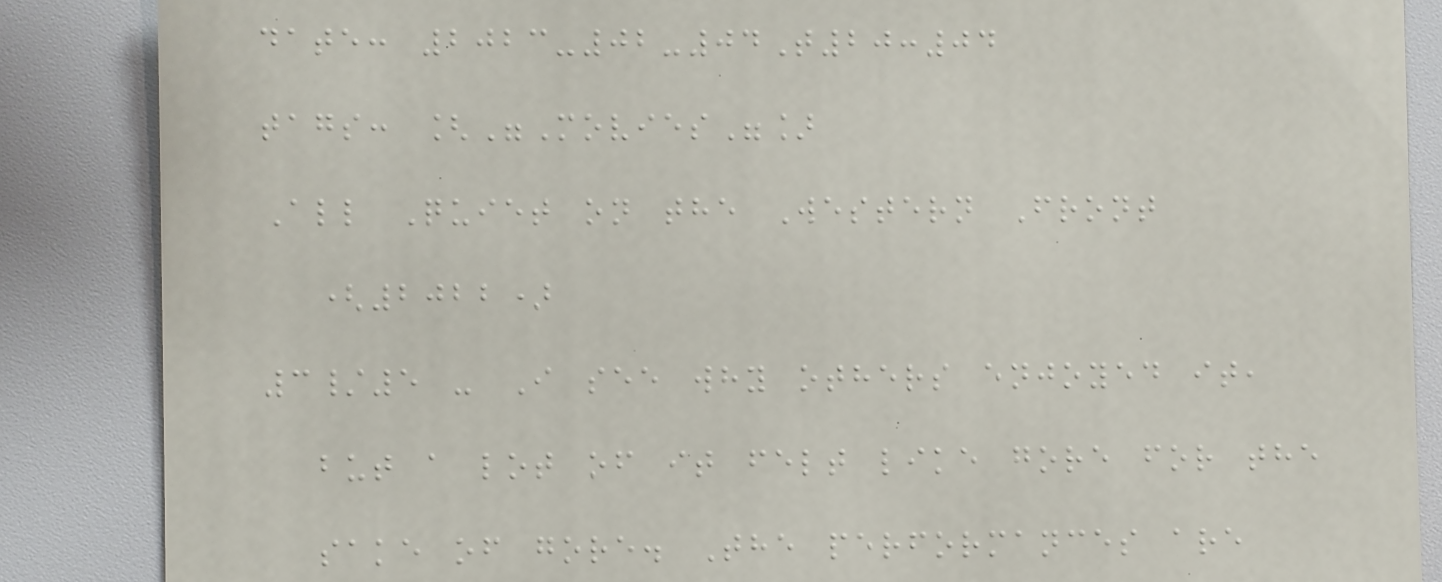date: 2023-02-04T20:04
tags: ["Movies"]
All Quiet on the Western Front
(2022)
3/5 - I see why others enjoyed it,
but a lot of it felt like gore for the
sake of gore. The performances are
